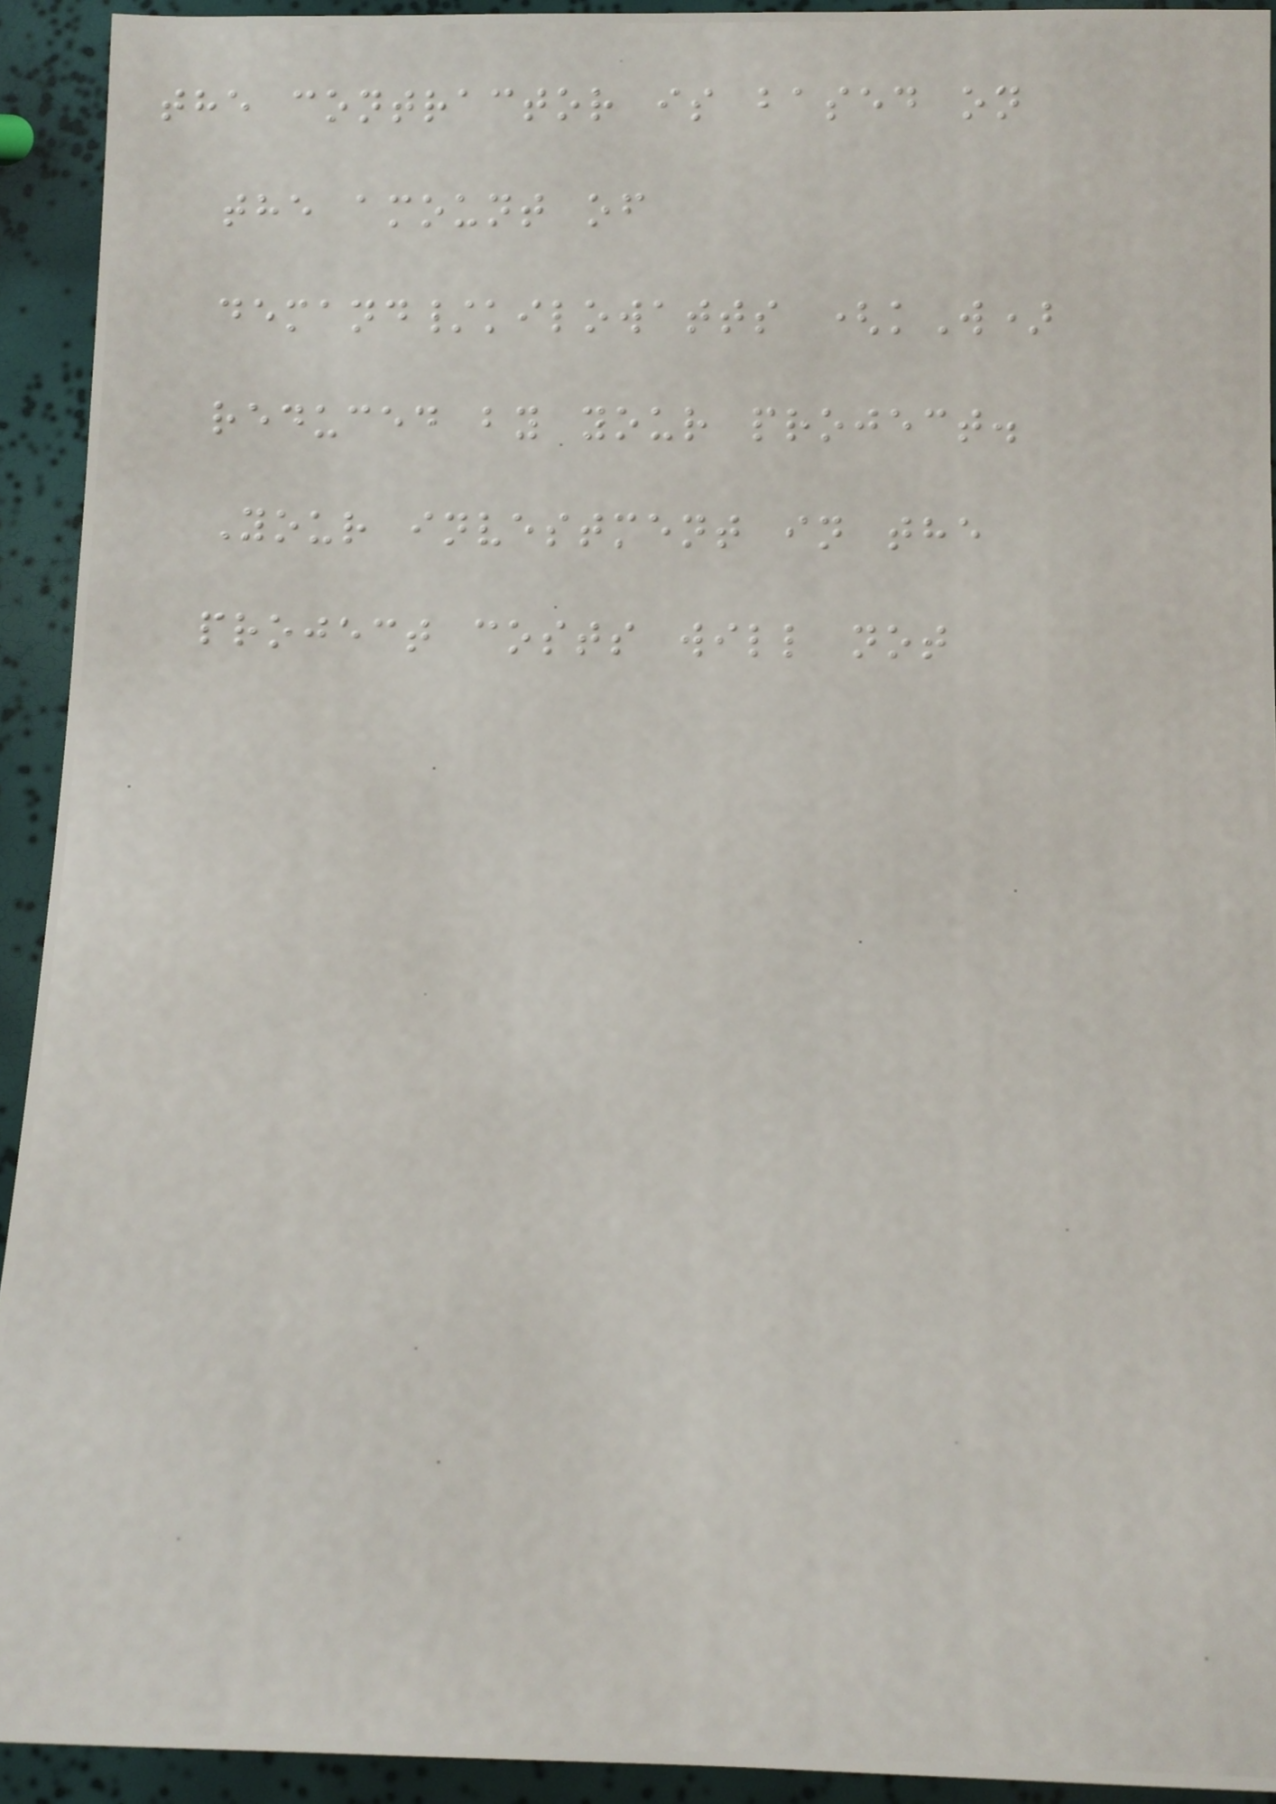the contractor is based on
the amount of
demand/kilowatts (kW)
reduced by your project.
Your investment in the
project costs will not
